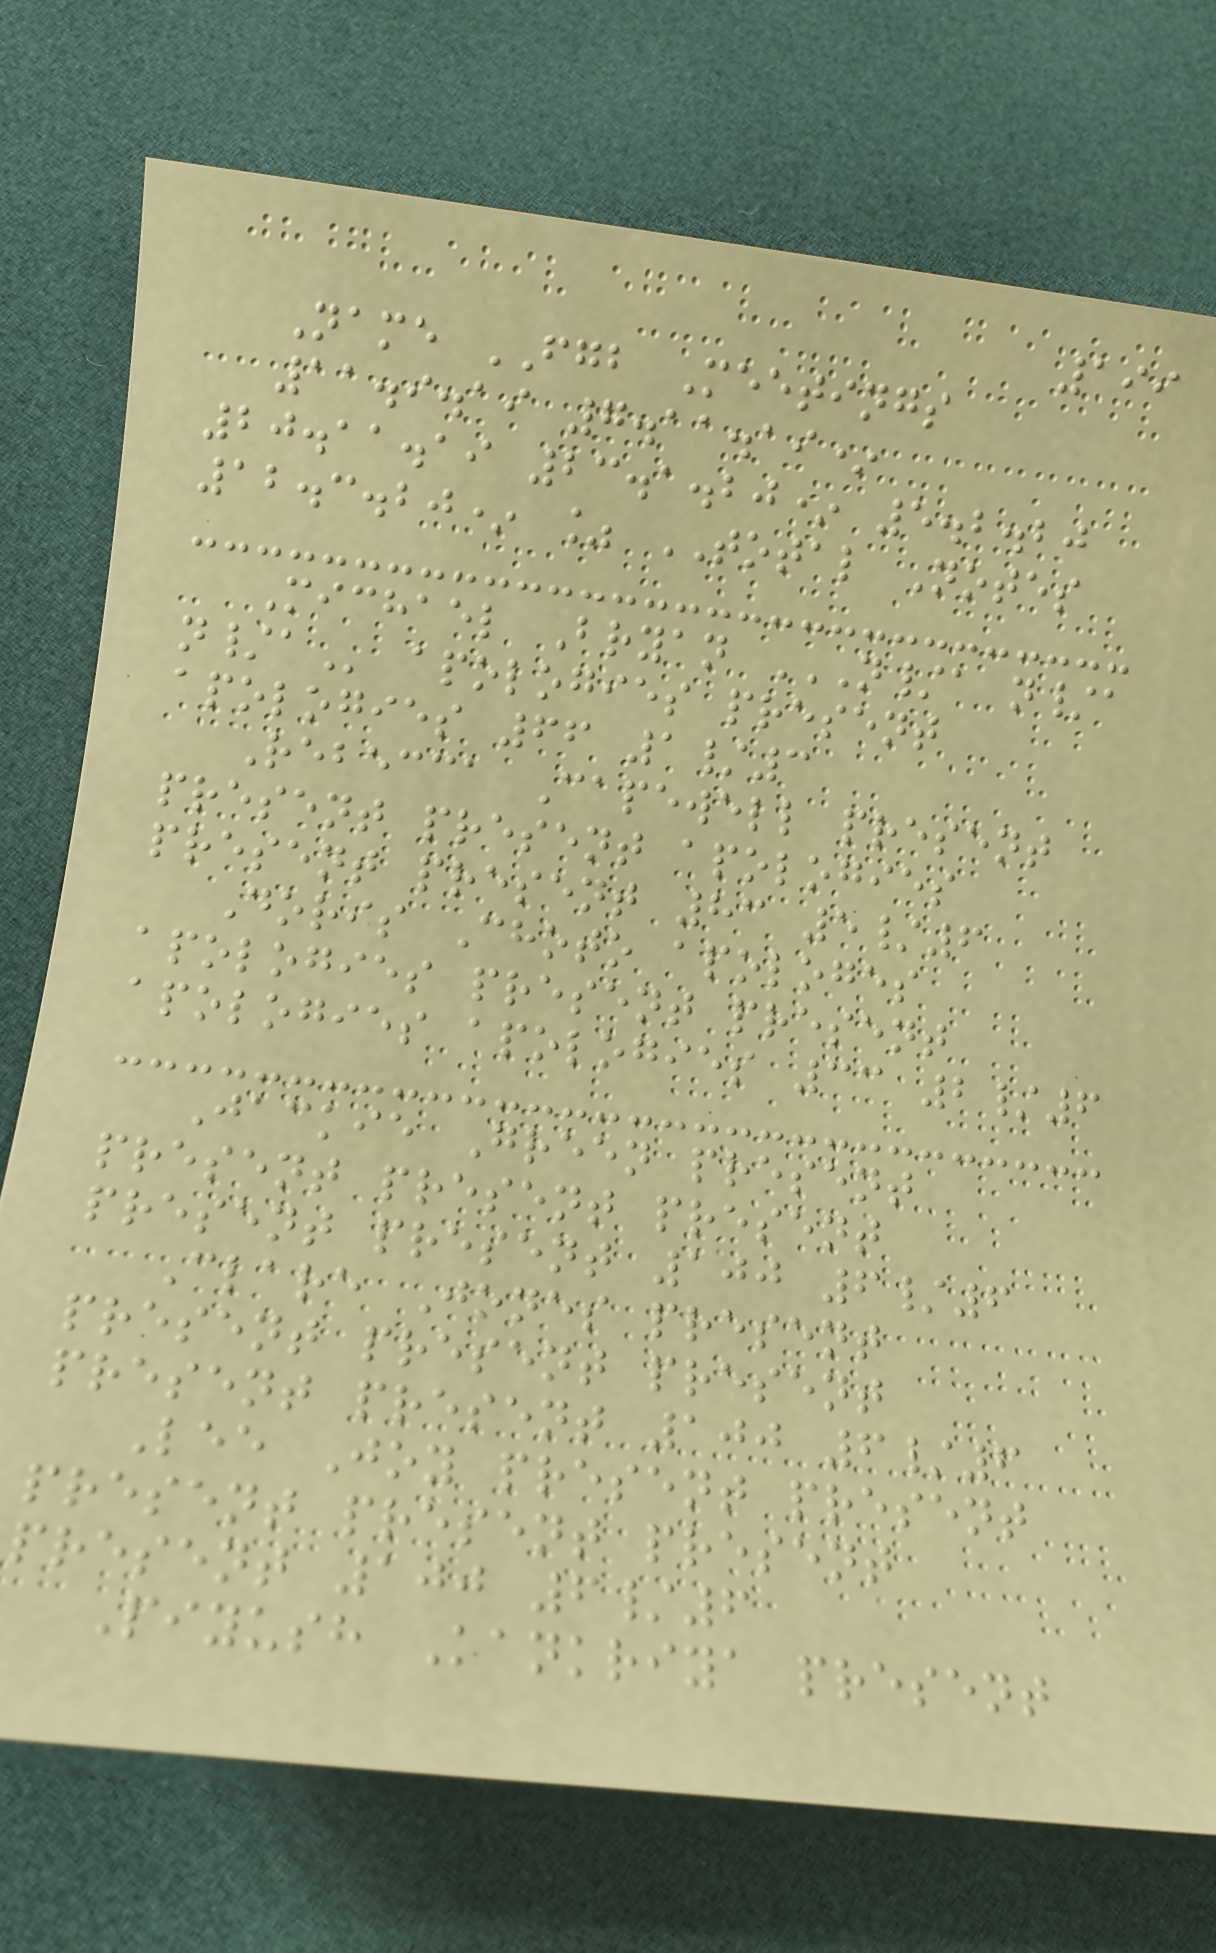199
Name FGB Meetings
11.9.19 7.11.19*
20.11.19 23.1.20* 5.2.20
12.3.20* % TOTAL Notes
Michael Bryan N/A N/A
N/A apologies present
apologies 66 1/3
Rebecca Capewell present
present present apologies
present present 83 5/6
Doris Choto apologes
apologies present present
apologies apologies 33 2/6
Jackie Green present
present present present
present present 100 6/6
Clare Jones present
present present present
present present 100 6/6
Lee Joy present present
present present present
present 100 6/6
Piyush Kankriya present
